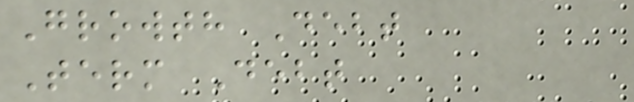Growth Debt
Term Debt
